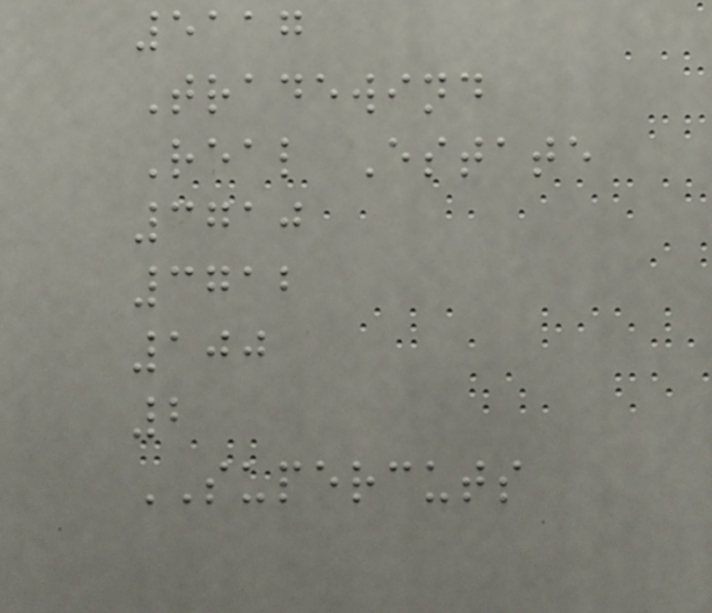5117
Tradewind
Real Estate
3710
3712
100
2
SUPERCUTS
